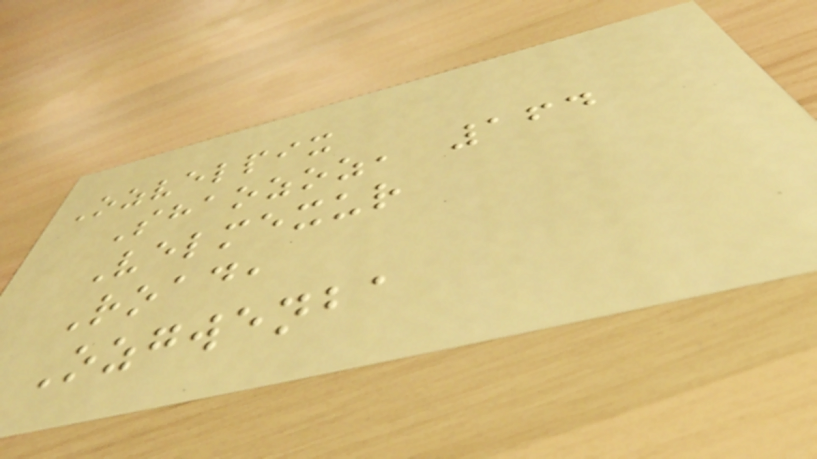Ozvelpix
Shaozoz, 164
Velmexur
Road,
Ozgwenba
